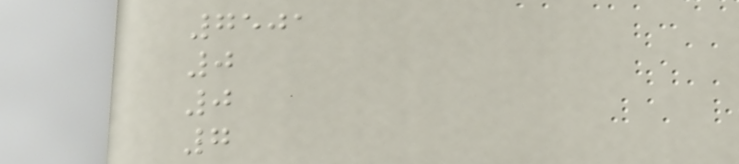7501
0
0
7
